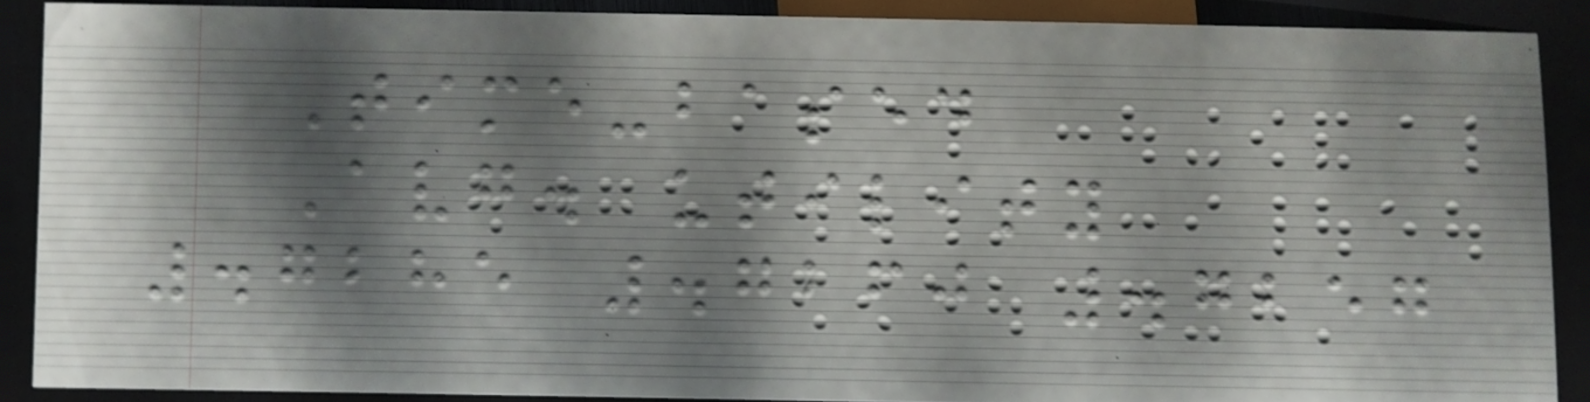Time-based
Avg. utility
.7285 .7260 .7257
